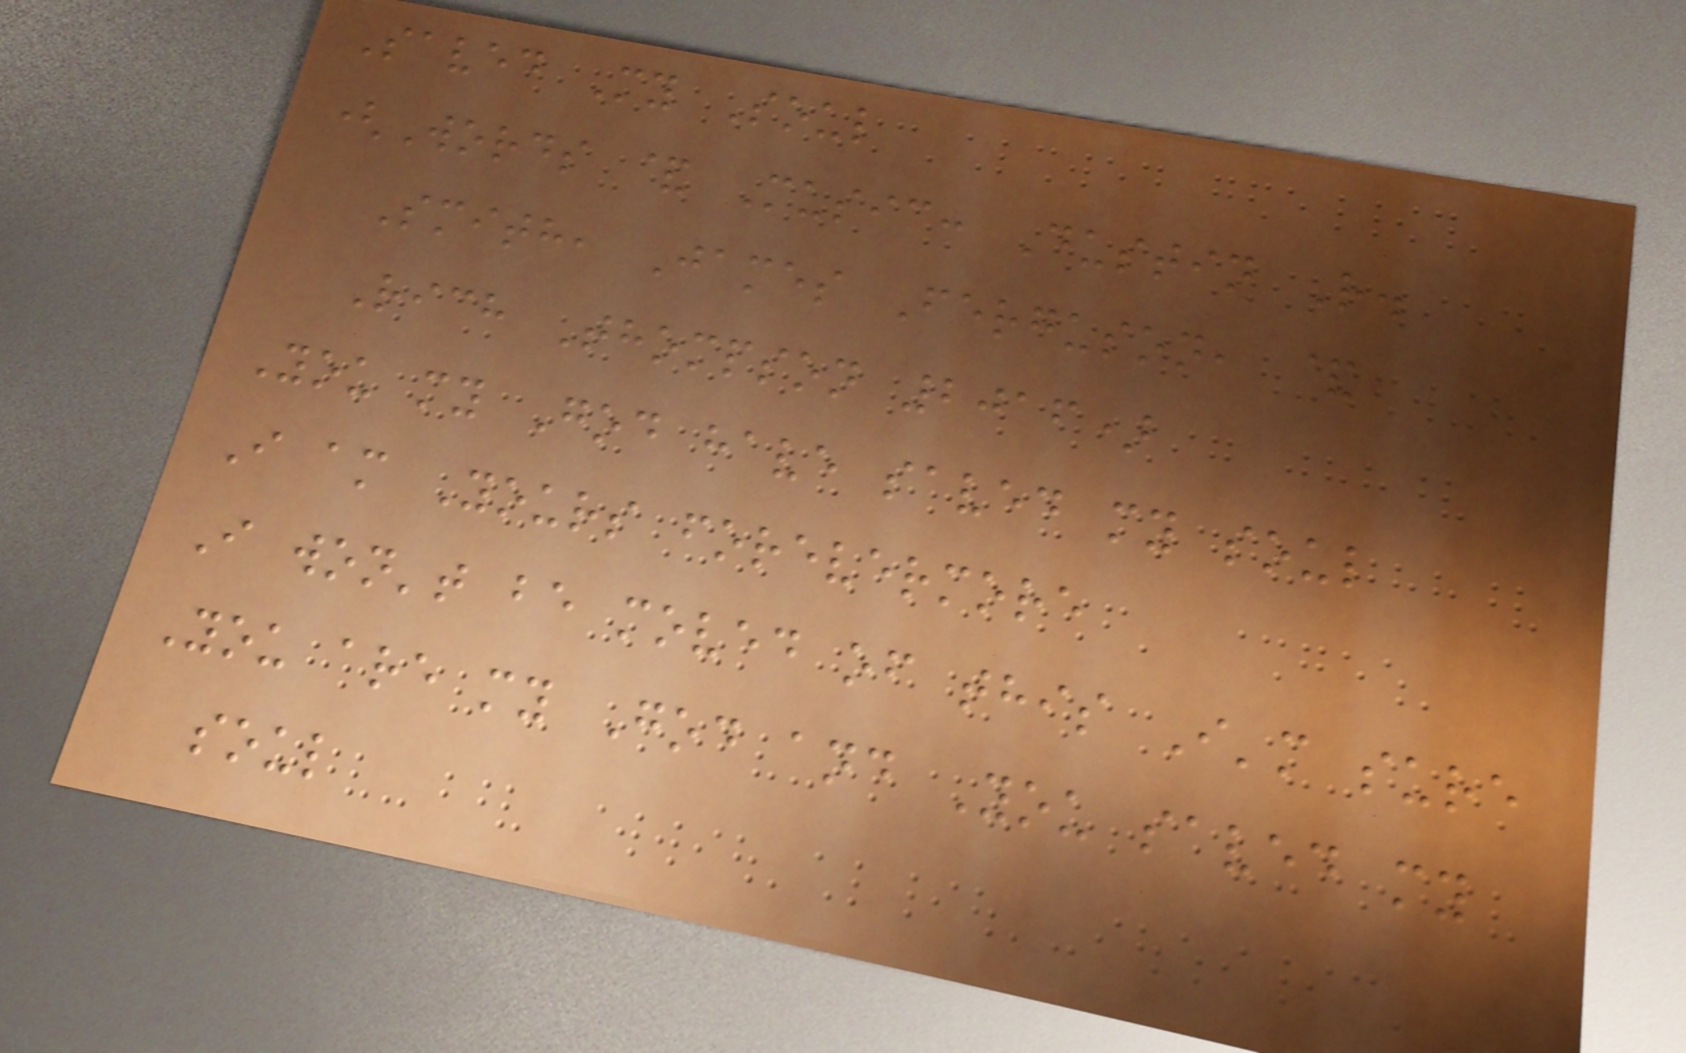Saved My Soul
(Words & Music: Dustin R.
Smith, James Ferguson, &
Rich Thompson 2016)
You my God have saved my soul
I am Yours forevermore
I won't be moved of this I'm sure
You are my God and You saved my
soul
